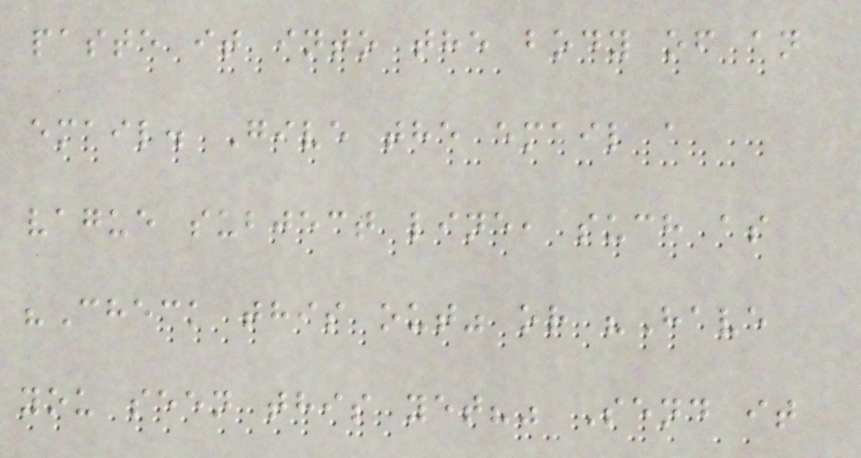paste it into the body of an
email. Give the email a
vague subject line, such as
"Check this out" or "Have
you seen this yet?" Send it
